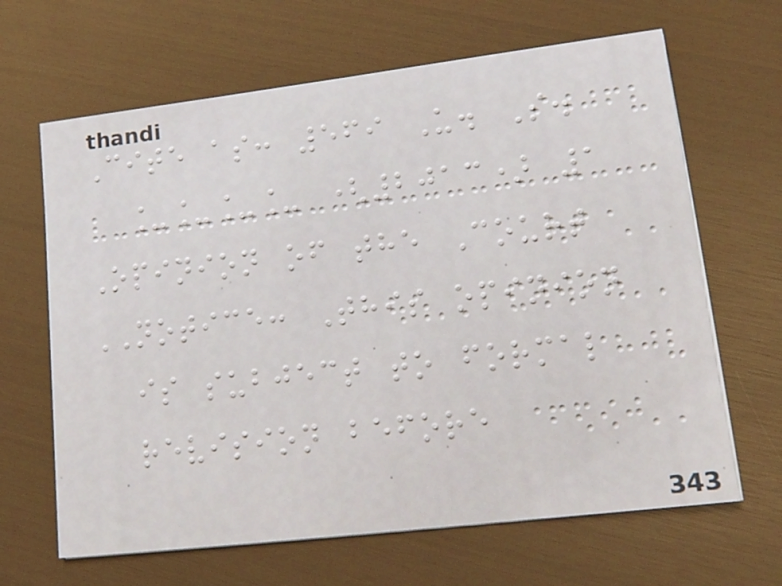Cite as: 569 U. S.
____ (2013) 1
Opinion of the Court
NOTICE: This opinion
is subject to formal
revision before
